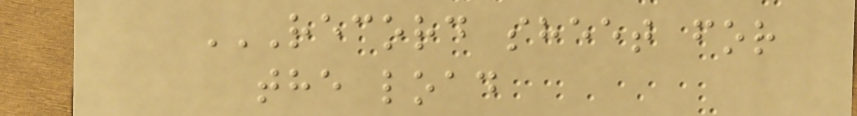RECORD SHEET FOR
THE LOAD
